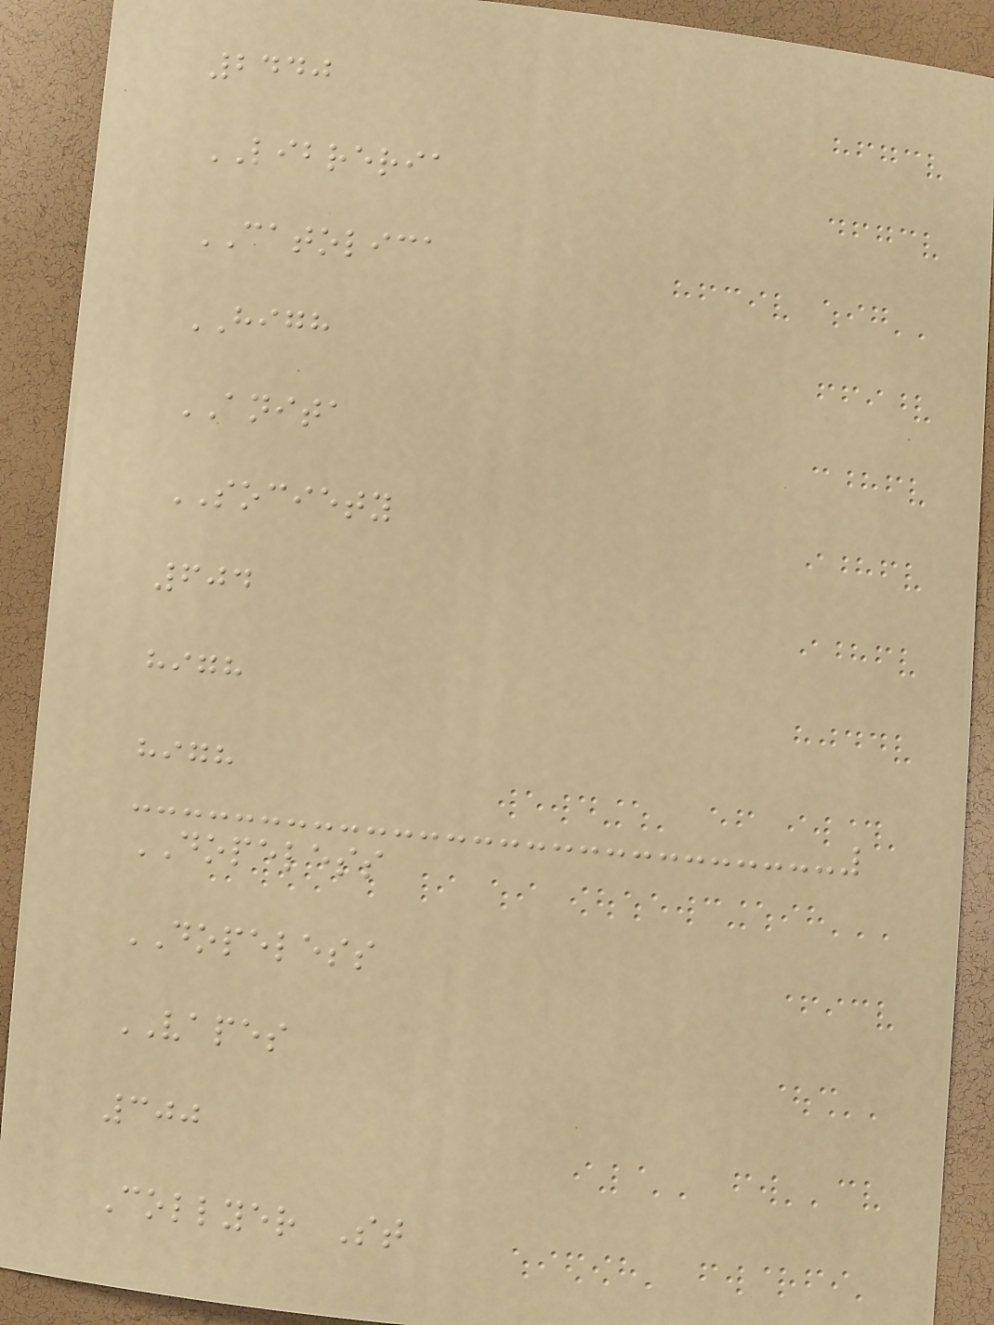2440
LIBRERIA
CATOLICA
HIGH
ANITA
SOCIETY
604
high
high
DOPELESS
DOPELESS
VAPES
300
Collyer St
